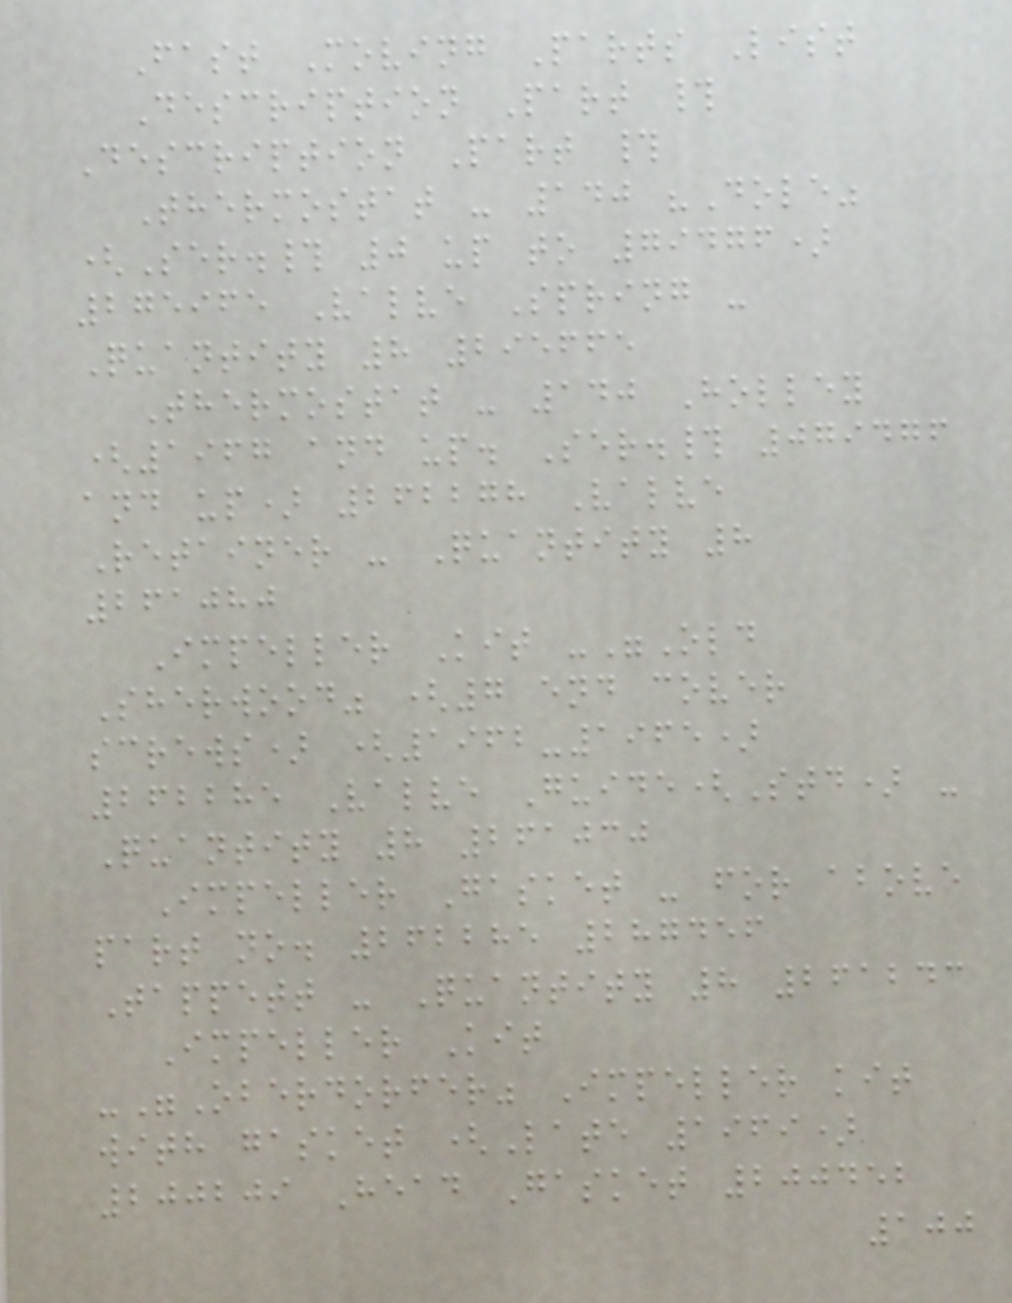Fast Moving Parts List
Description Part #
Description Part #
Thermostat - 140 "Dole"
(Ser.# 0 up to 79476)
275965 Valve Spring -
Quantity 8 295665
Thermostat - 140 Holley
(1967 and up. Ser.# 079476
and up) 262278 Valve
Retainer - Quantity 8
261080
Impeller Kit -"Old
Sherwood" (7 end cover
screws) (1962-1965)
262285 Valve Guide(Std) -
Quantity 8 261030
Impeller Gasket - for above
part no. 262285 287456
Tappett - Quantity 8 261243
Impeller Kit
-"Oberdorfer" Impeller kit
with gasket (Late 1969)
200209 Head Gasket 200452
100
